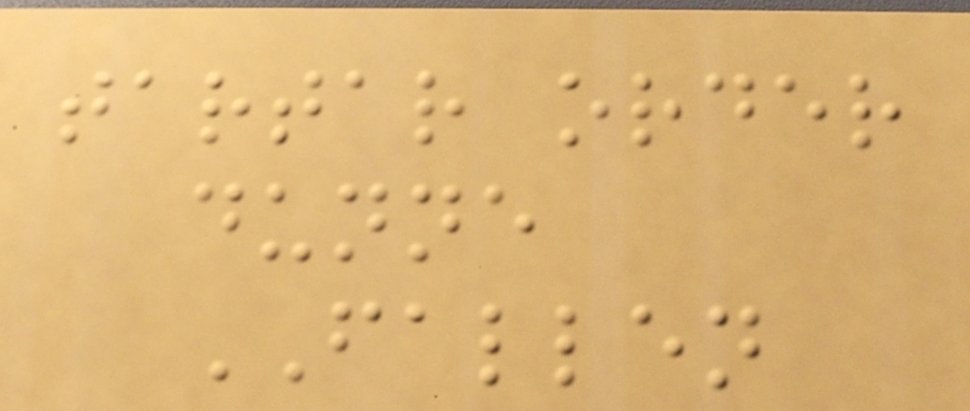tartar order
dunne
FALLEN
